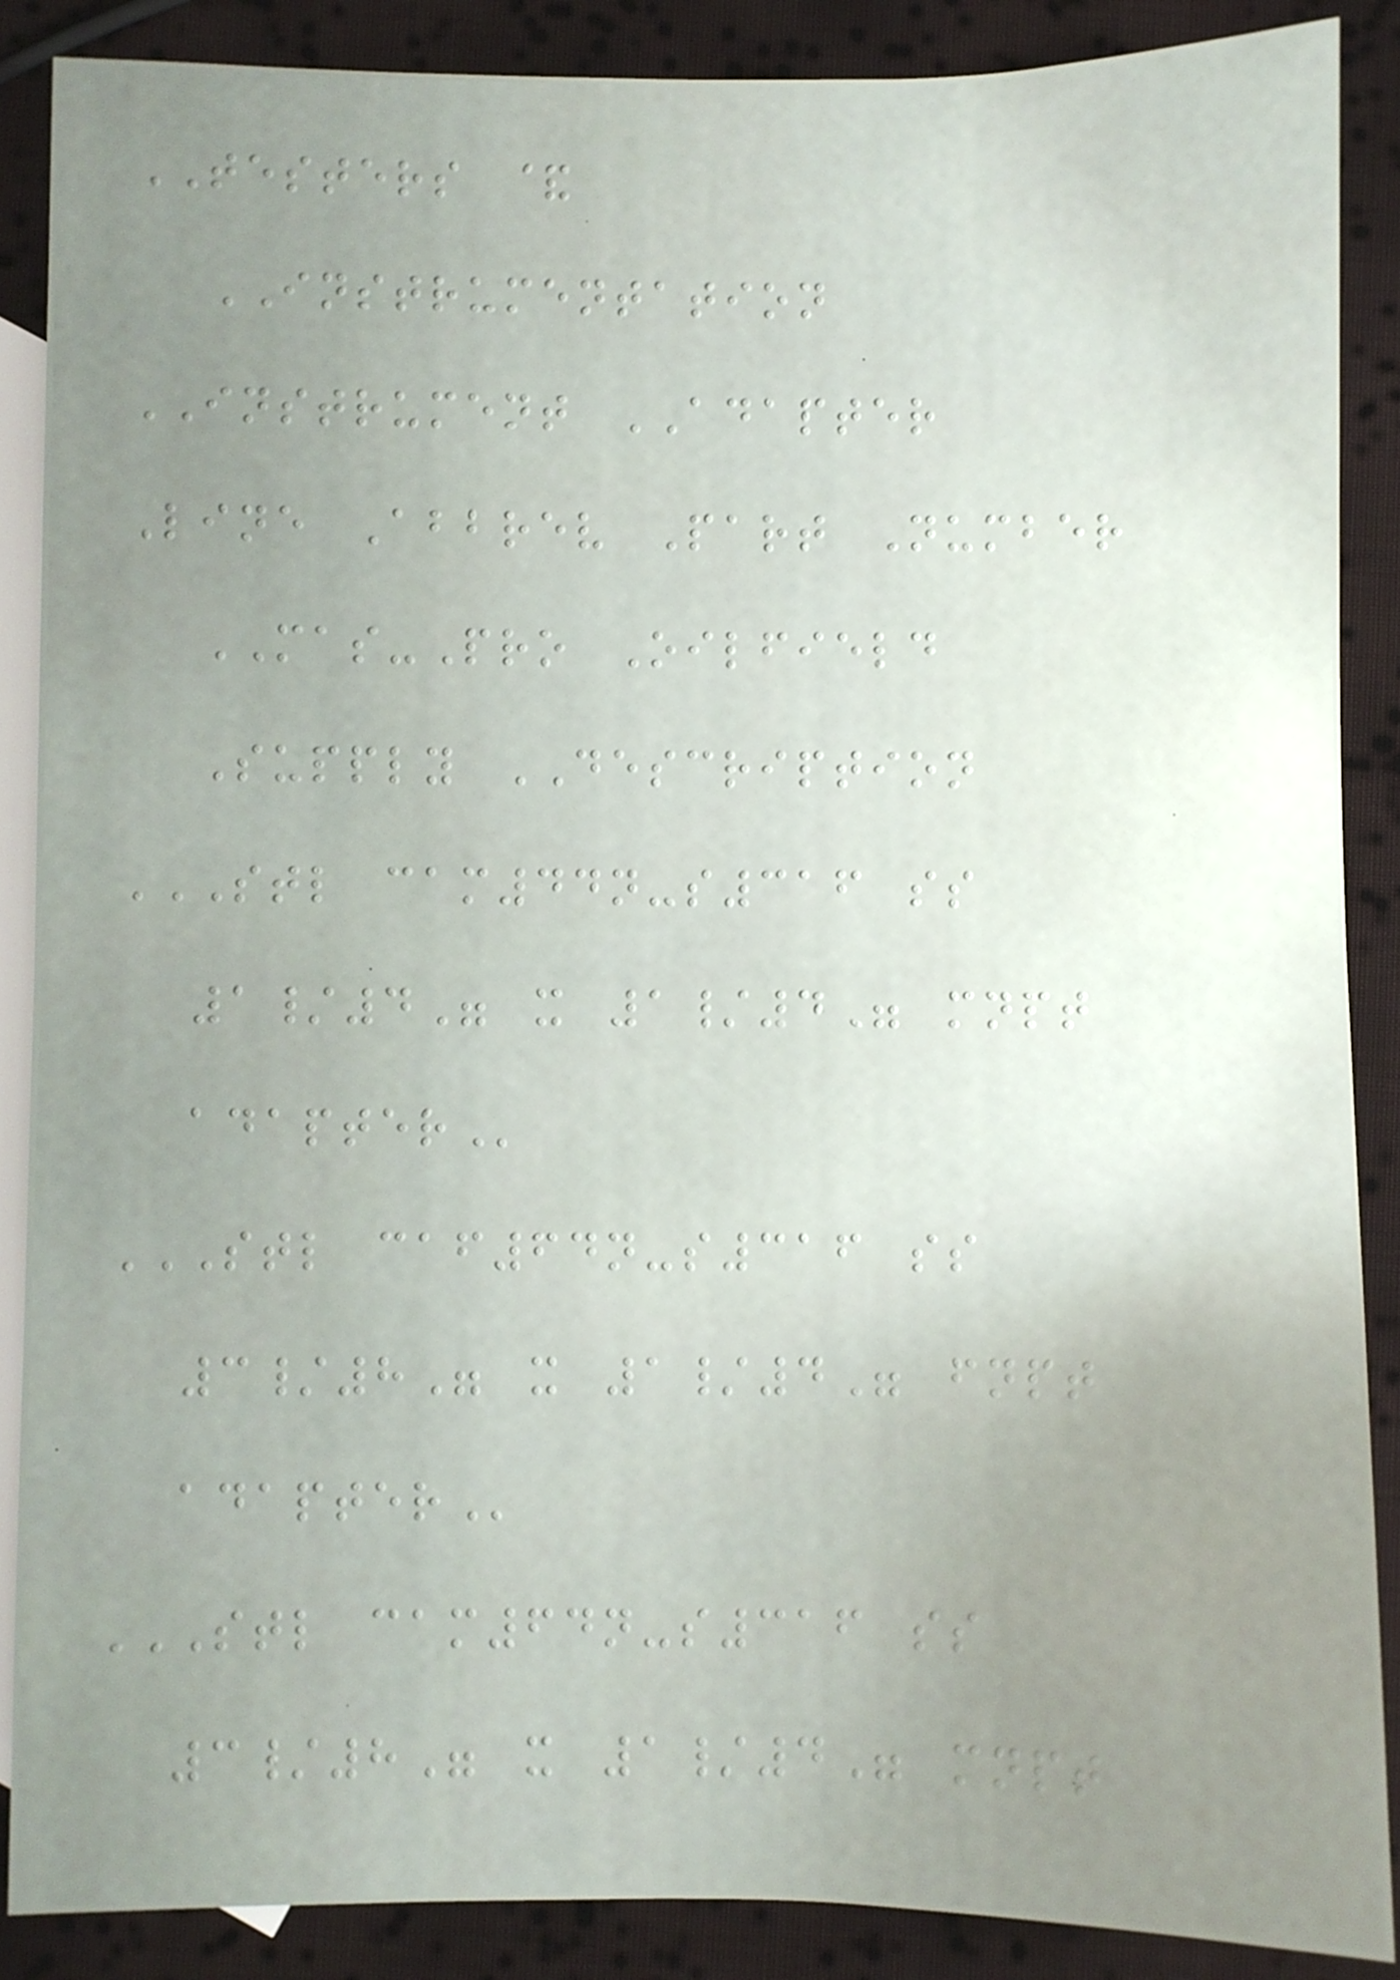TESTERS &
INSTRUMENTATION
INSTRUMENT ADAPTER
Line Abbrev Part Number
MAS-Pro Oilfield
Supply DESCRIPTION
STL CAM44N-S316 SS
1/4" X 1/4" MNPT
ADAPTER
STL CAF64N-S316 SS
3/8" X 1/4" FNPT
ADAPTER
STL CAM64N-S316 SS
3/8" X 1/4" MNPT
